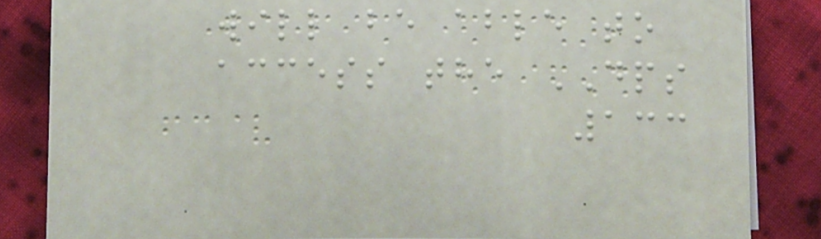will be able to
access the DPS
133
